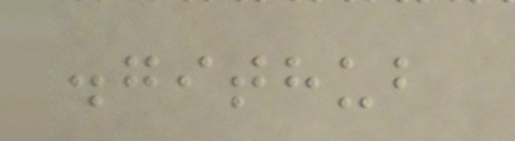.github
